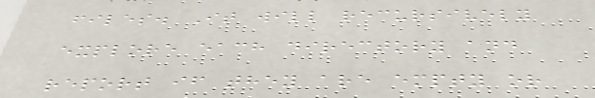files. It will recursively
explore each directory and
report if they are empty or
